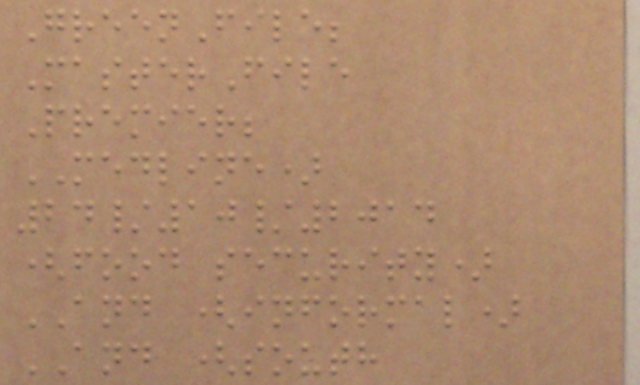GreenFile;
MasterFile
Premier;
MEDLINE)
24/10/2014
(food security)
AND (informal)
AND (south
